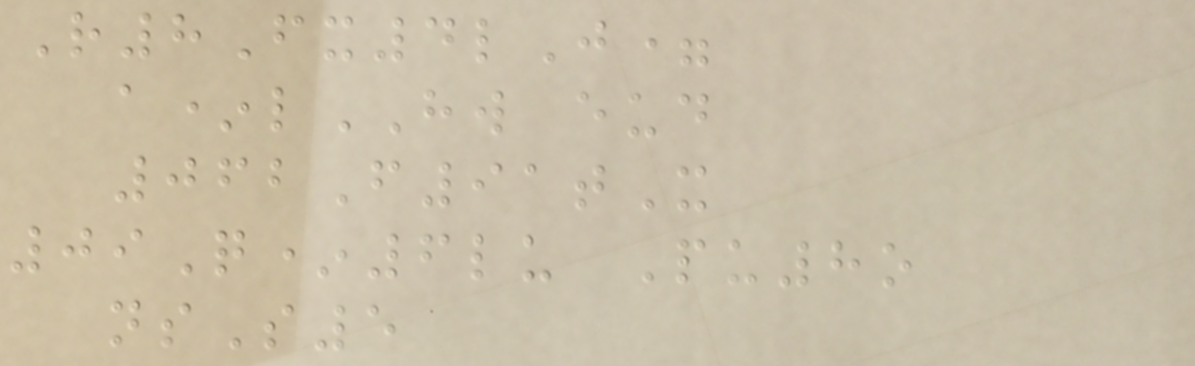R8Fx4lJ=
a*lHW eud
062F91tX
09Q*6lu Pu8o
nsS5
